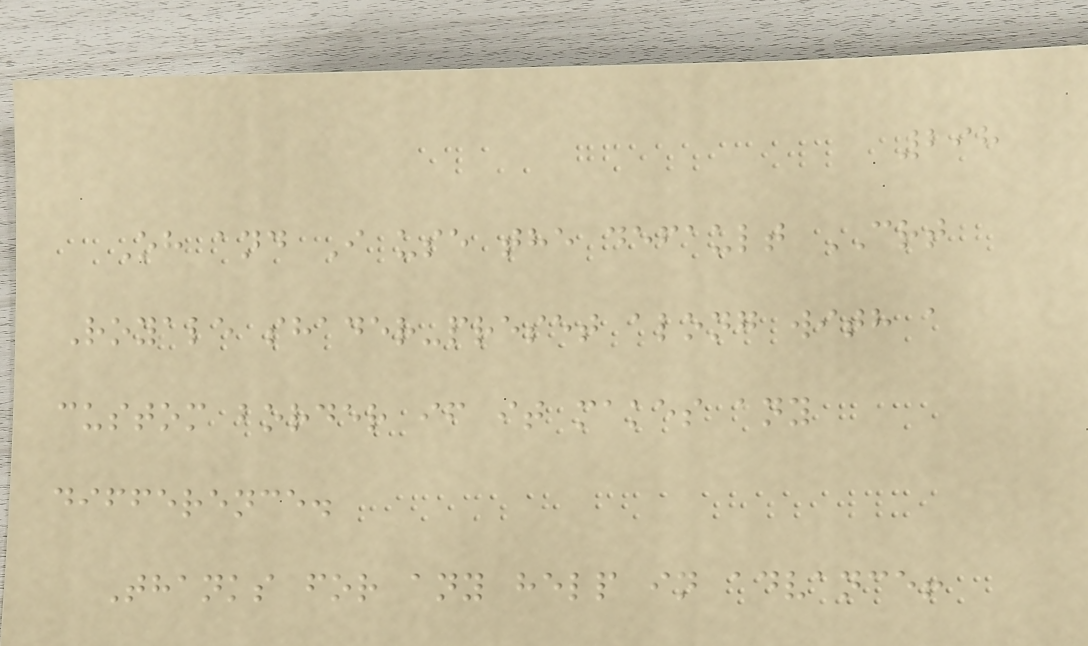298
Oh and I use the default CRT
Royale shader-preset along with a
custom border if it makes any
difference.
Thanks for any help in advance!
